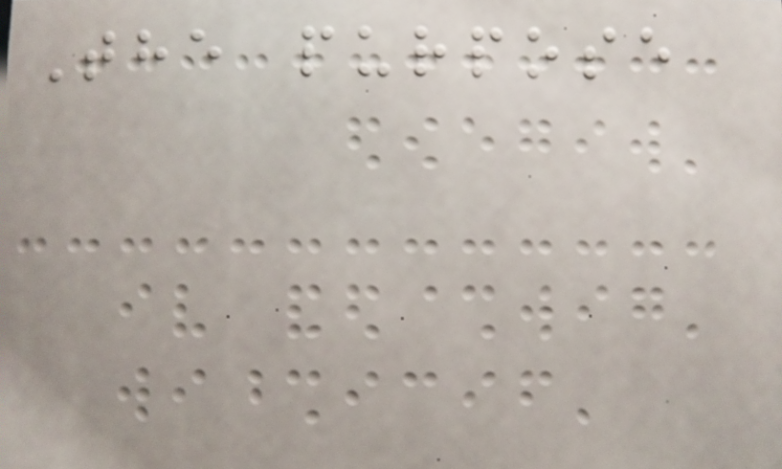The purpose
